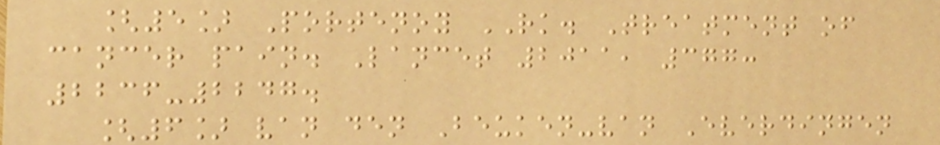[5] Portenoy RK. Treatment of
cancer pain. Lancet 2011, 377:
2236-2247.
[6] van den Beuken-van Everdingen
